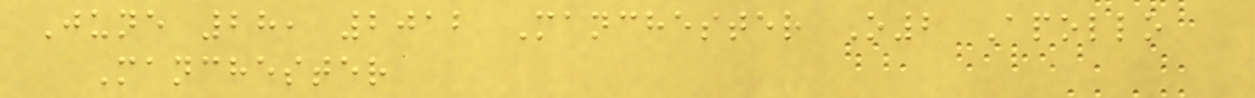June 28, 2012 Manchester O2 Apollo
Manchester
